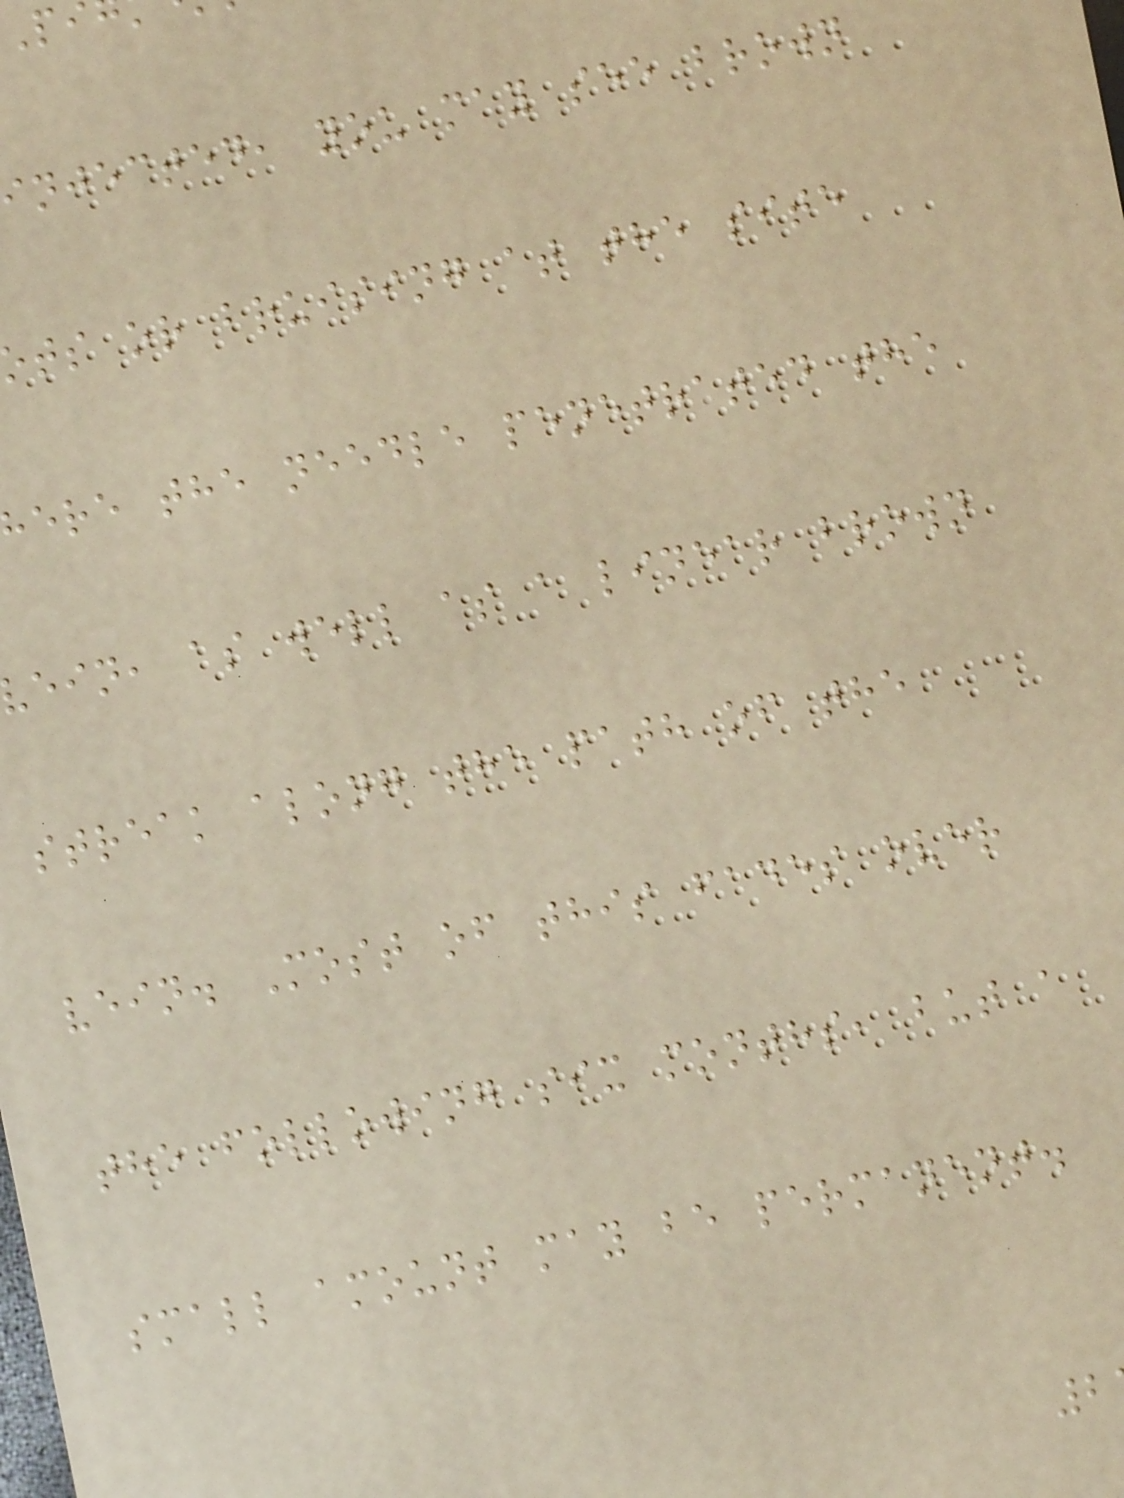njected, you may see brown
ts or bruising at the site
ere the needle penetrated the
ein, as well as a linear brown
streak along the path of the
vein. Most of this fades over
the following six months, but a
small amount may be permanent.
